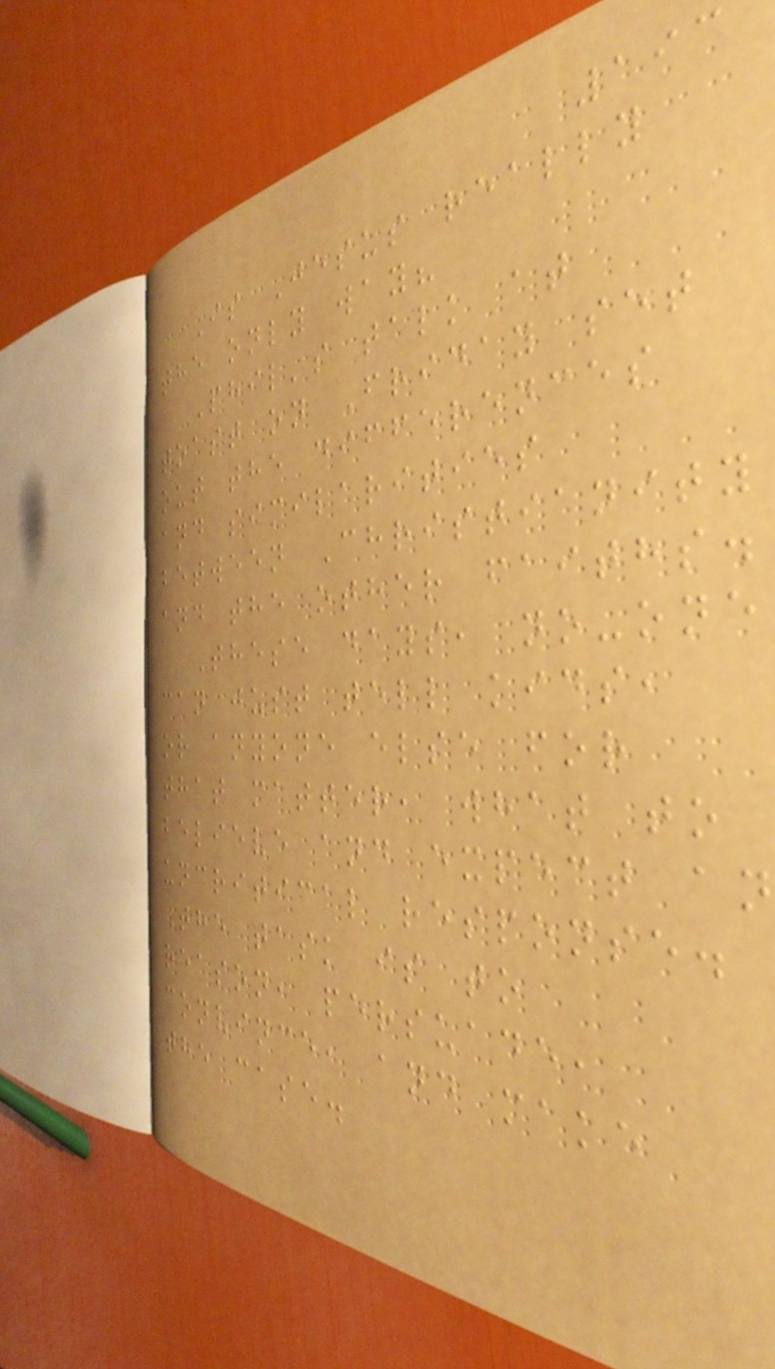193
Is Jesus really
the only way?
Phil's talk at
toast on Friday set
out the differences
and similarities
between Christianity
and the other faiths.
These days, no-one
can just tell kids,
or anyone else for
that matter, what to
believe and expect an
uncritical response.
The task is to
reason, persuade,
convince, and make
the case.
